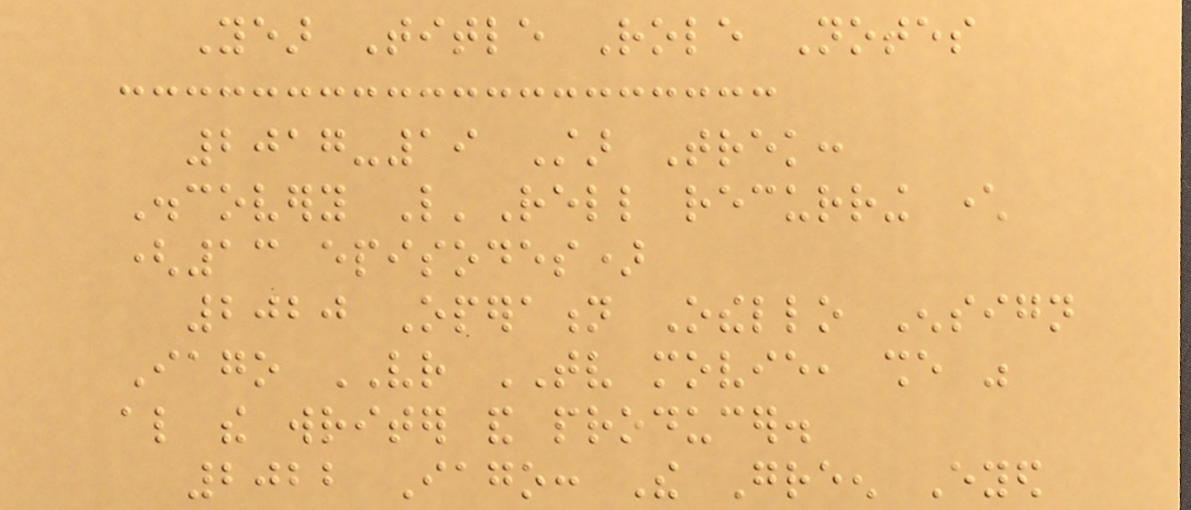Year Title Role Notes
2017-19 Star Trek:
Discovery L'Rell recurring character
(13 episodes)
2020 Operation Othello Ensign
Iago VR TV movie, she was
also the writer and producer.
2022 Iago: The Green Eyed
